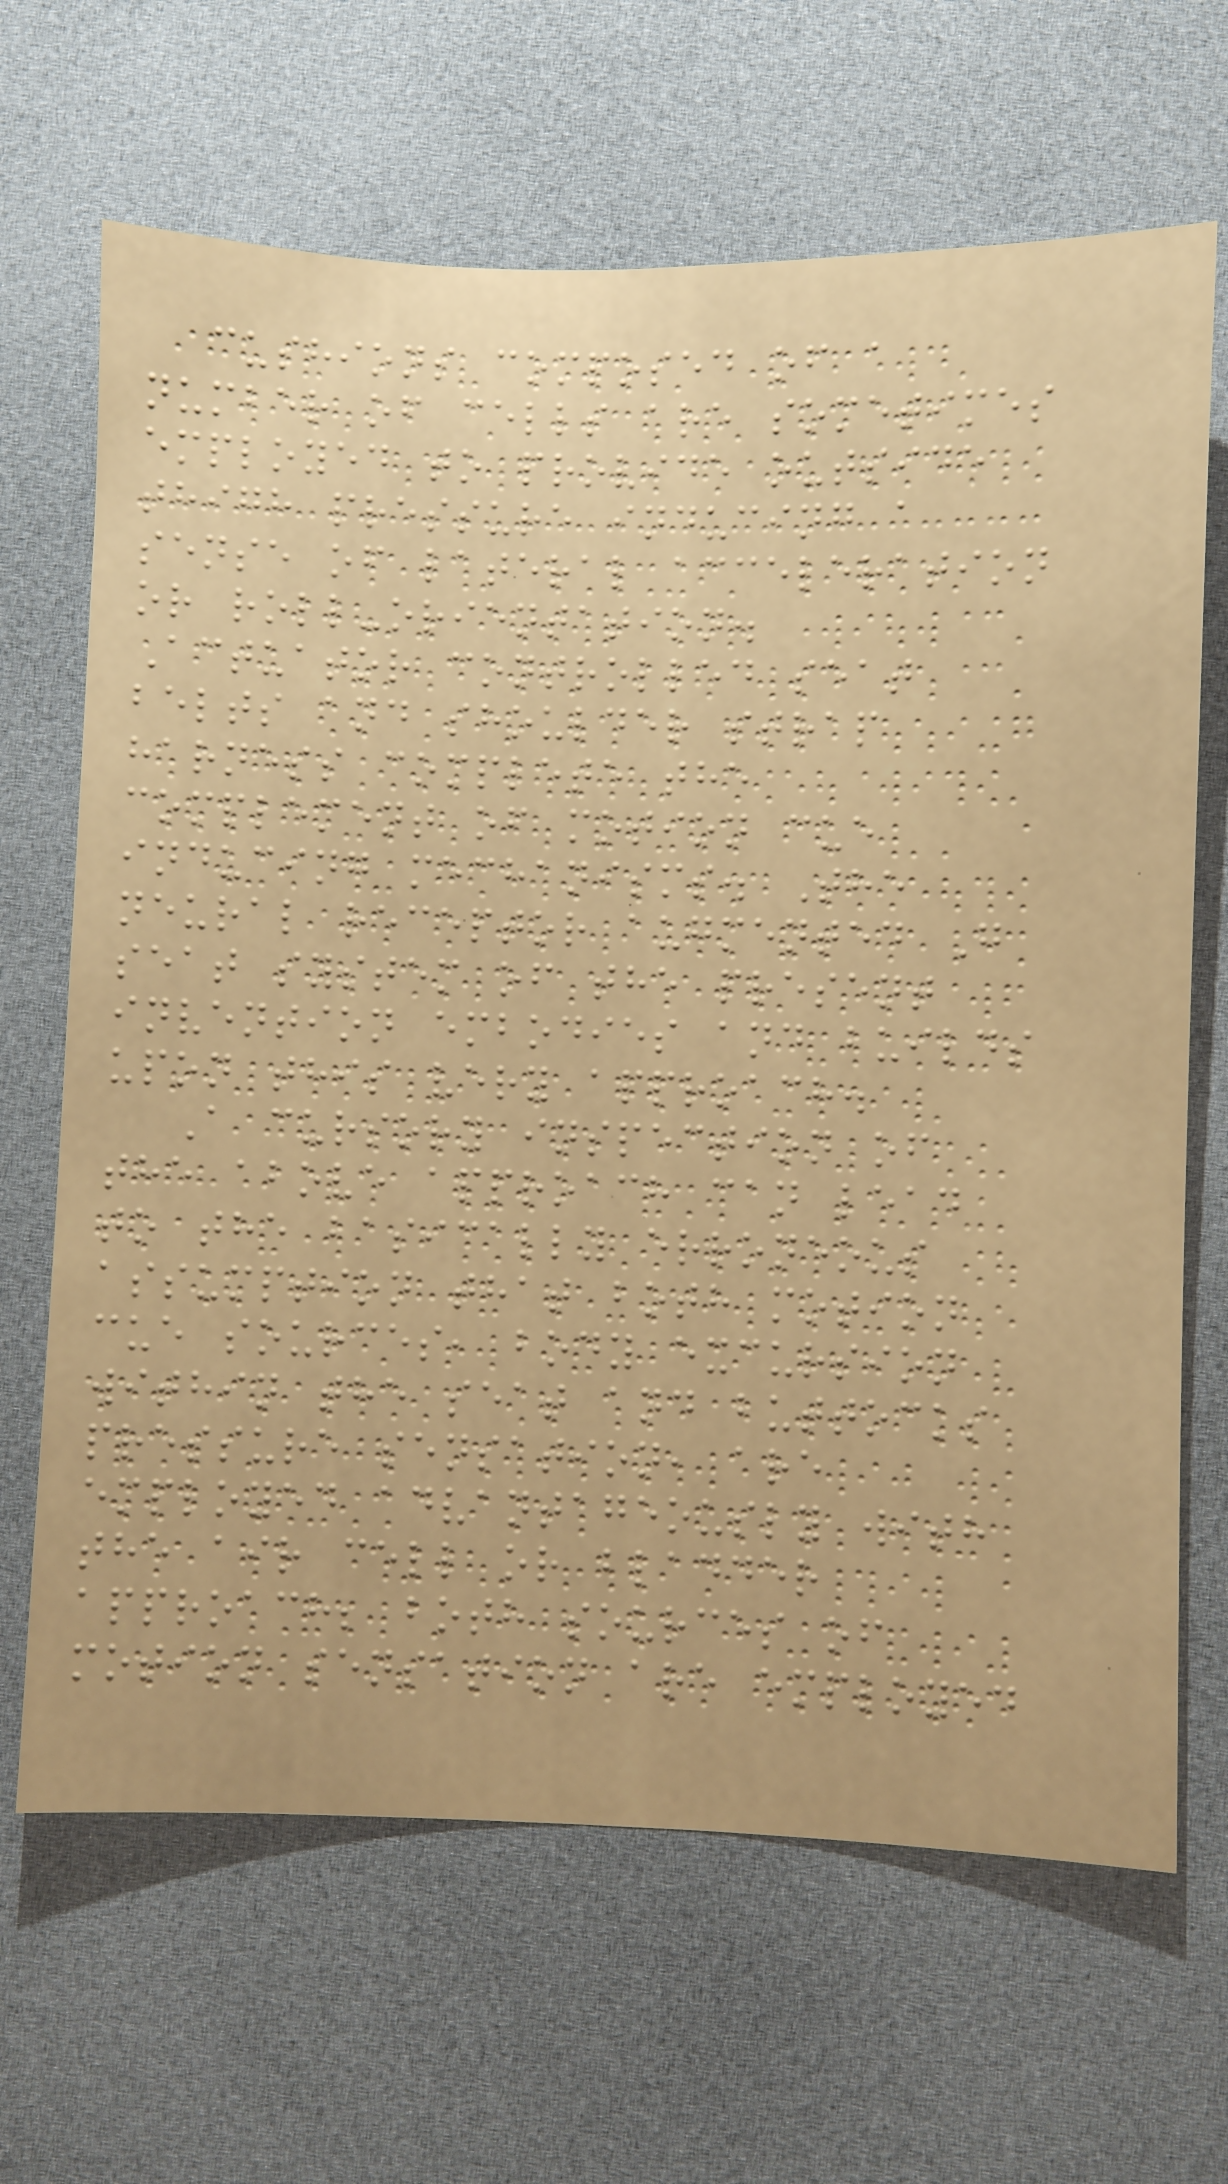cushions composed of a
number of cells are sometimes
employed to provide outside
thigh pressure inducing a
sense of lateral acceleration
or roll-orientation.
Actuator controlled seat
belts and shoulder strap
harness complete the
complement of motion cue
inducing mechanisms. The
neural receptor augmented G
seat system of the present
invention embodies and builds
upon this very approach.
A cursory inspection of
the above approach can lead
to the basically erroneous
assumption that both motion
cue sources, body excursion
within the seat and buttocks
pressure sensation, are
employed advantageously with
the air cell or bladder
approach; both sources of
motion sensation are employed
